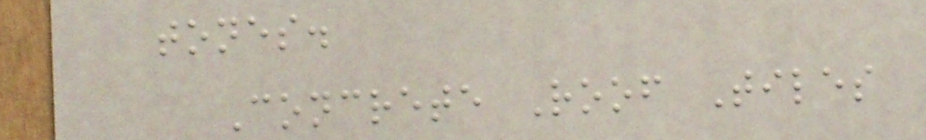tones.
Concrete Roof Tiles
